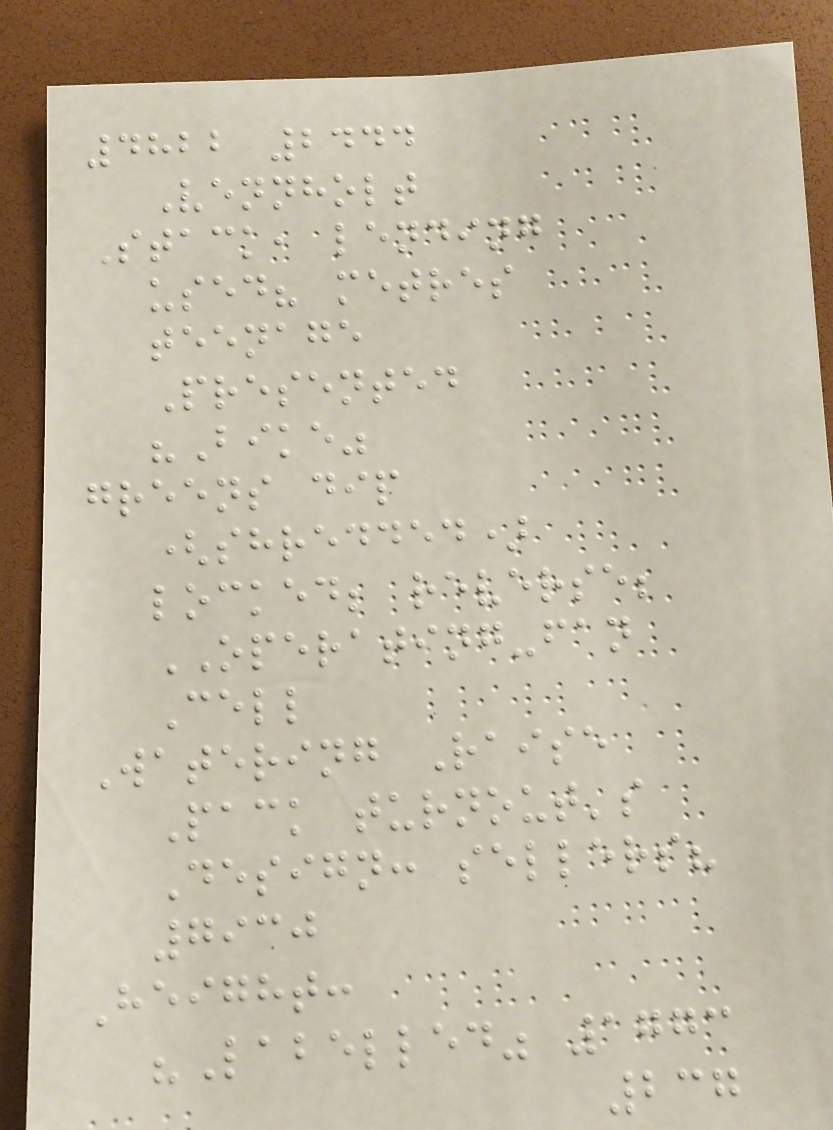4822 2444
Vennholt
Stack, lending
used? metres
teenage
Presented
"Bike"
greens dip
(shredded)
locked; reverse;
OPERATING-fan
Cell
Watering Raise
Pack turnout's
Design: sellers?
7930
Height:
"Labelled" 1773
237
